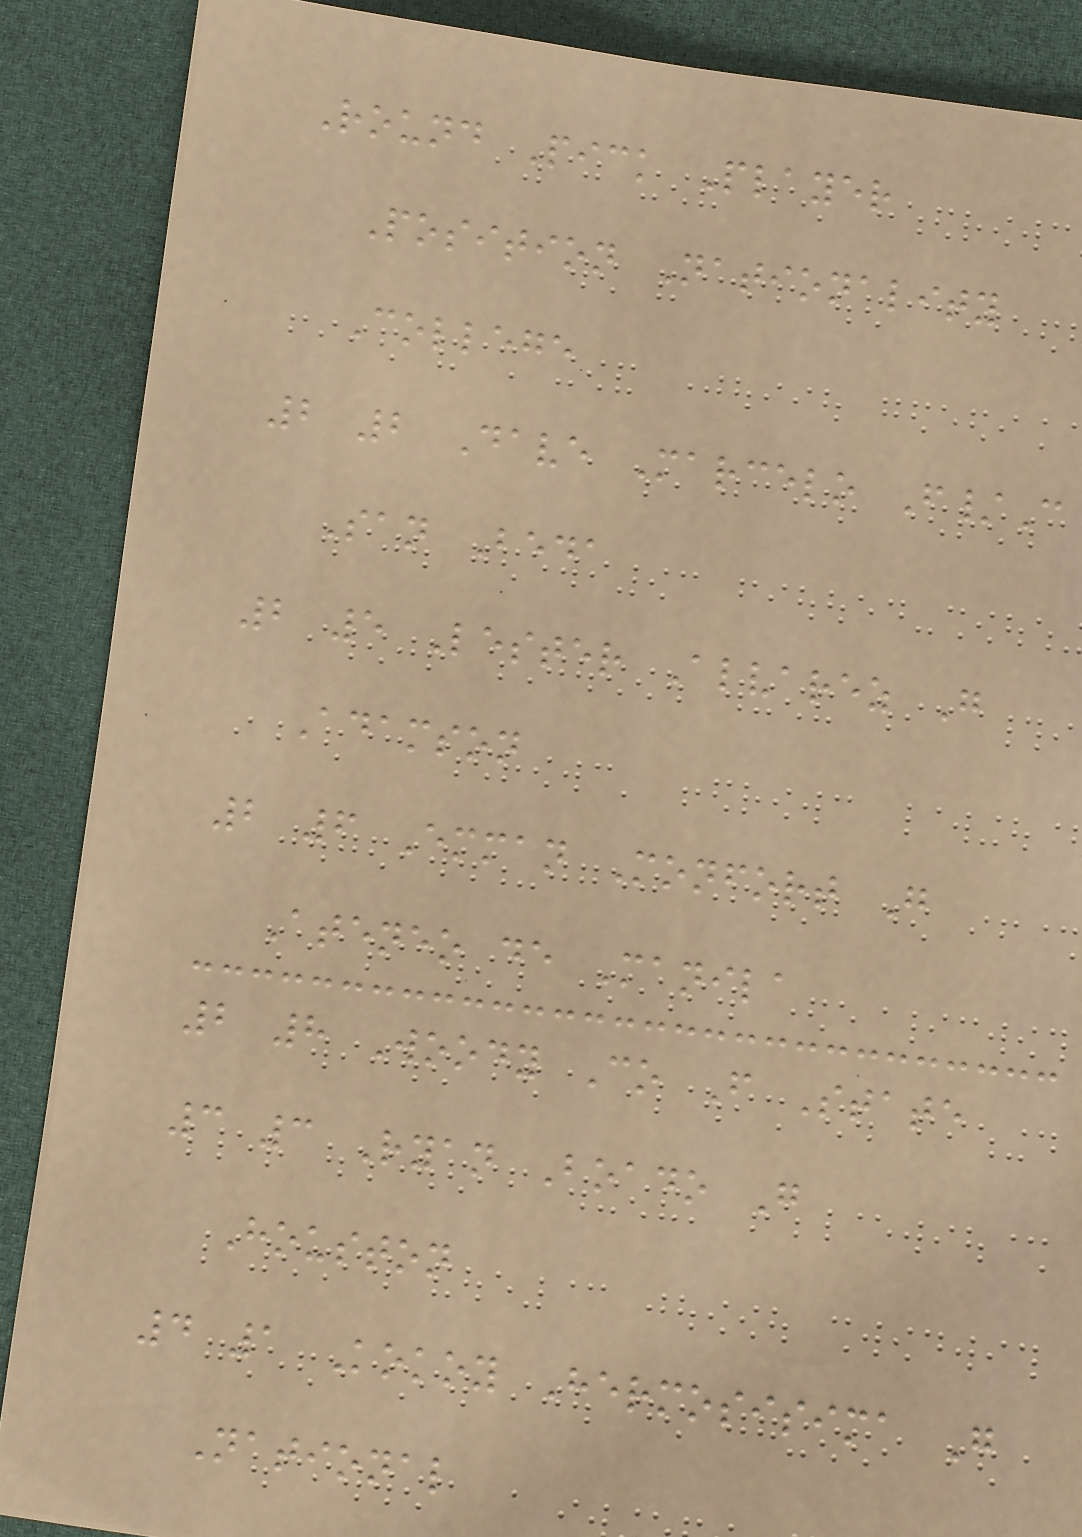Round Pick Player
Position Nationality
College
2 2 Dave Marcelo F/C
San Beda
2 5 Lester Alvarez G
Adamson
2 6 Emman Monfort G
Ateneo de Manila
2 8 Woody Co F State
3 3 Ryan Boado G
Houston
4 1 Kokoy Hermosisima G
National
